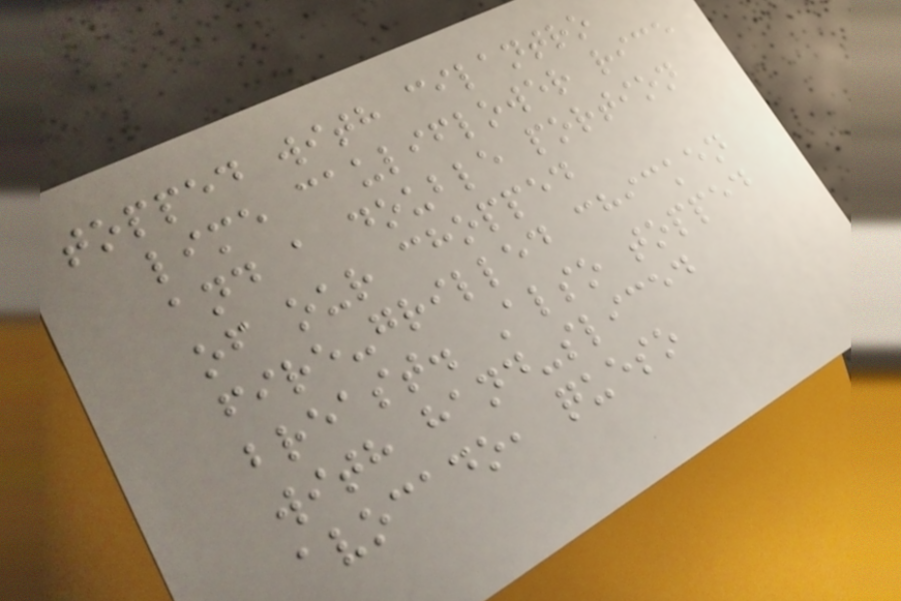topped with cilantro
lime cauliflower rice
and a double portion
of our chopped
fire-grilled chicken
breast. Also topped
with hand-sliced
avocado, queso
